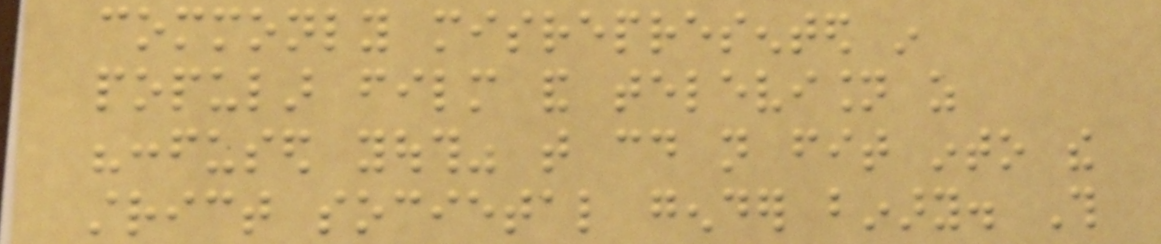commonly misrepresented in
popular film and television as
"confused youth" that could not fit into the
strict societal gender binary. This
